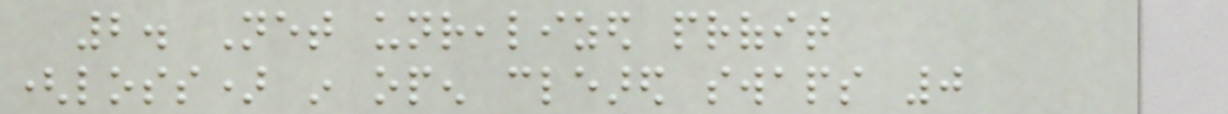2. Net unrealized profit
(loss) in open cleared swaps 0
